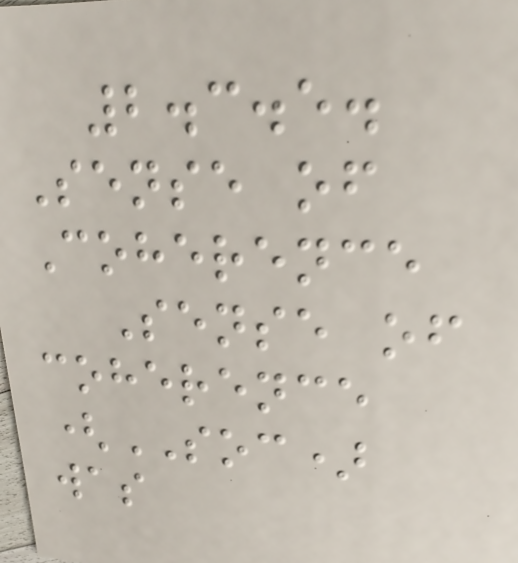2.3.5.
Sense of
Coherence
Sense of
coherence
(SOC)
was
